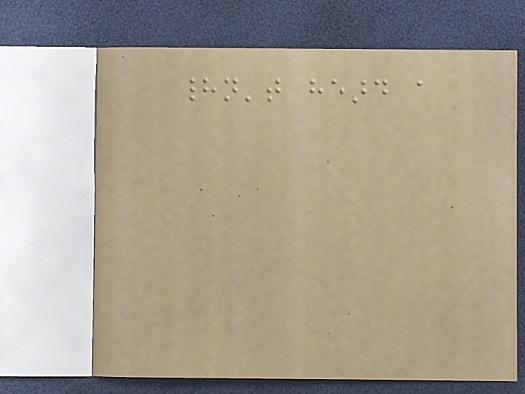hadn't heard a
